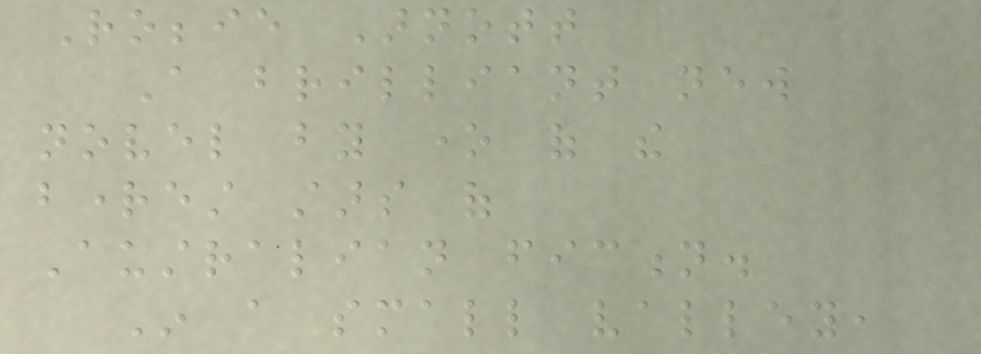Robbie Arnott
A brilliant new
novel by one of the
brightest stars of
Australian fiction.
In a small valley,
